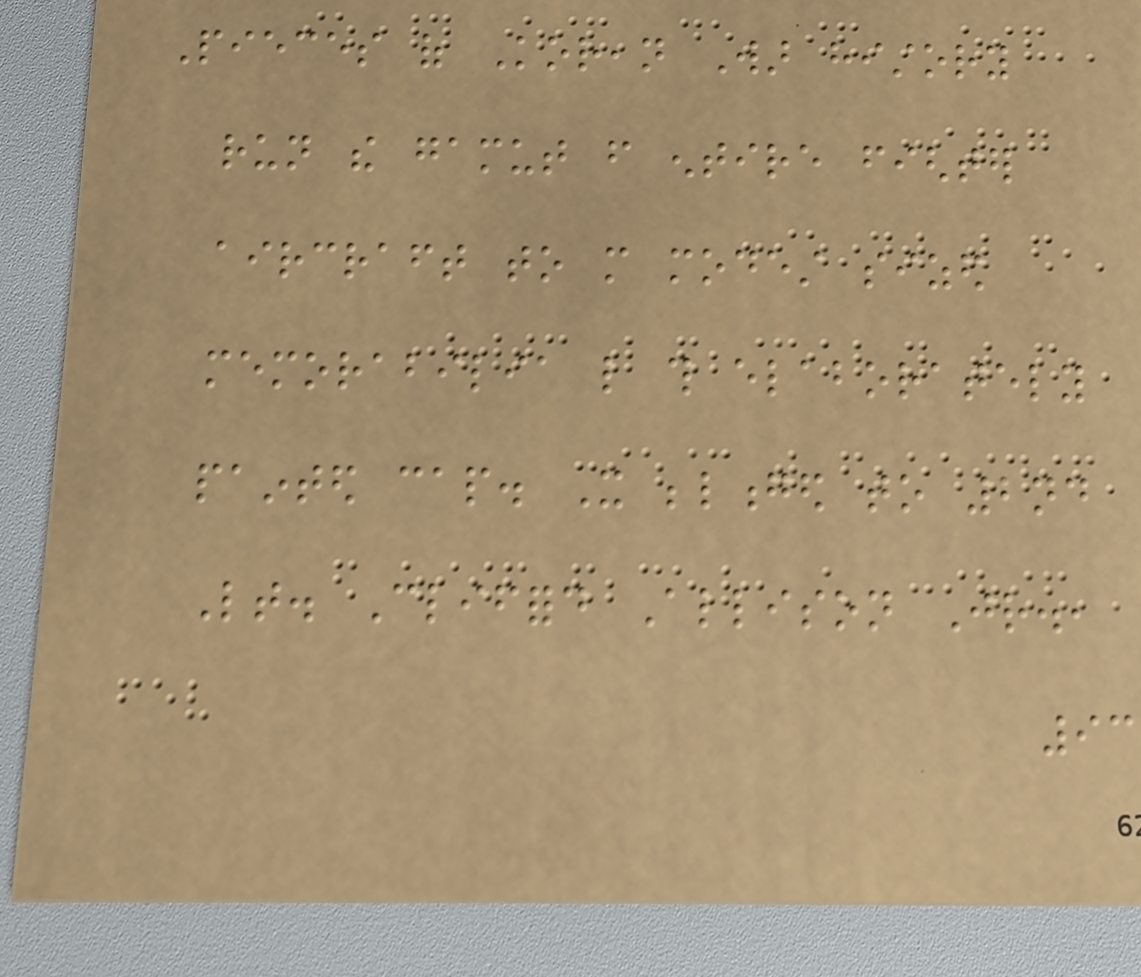Pieces of Korean War history
run the gamut from entire fighter
aircraft to more modest sized
memorabilia like this elaborately
painted cap. It belonged to 2nd
Lt. Clifford Allison Jr.,
93
